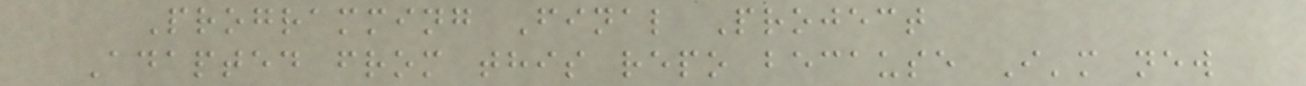Programming Final Project
Adapted from this repo because I'm new
